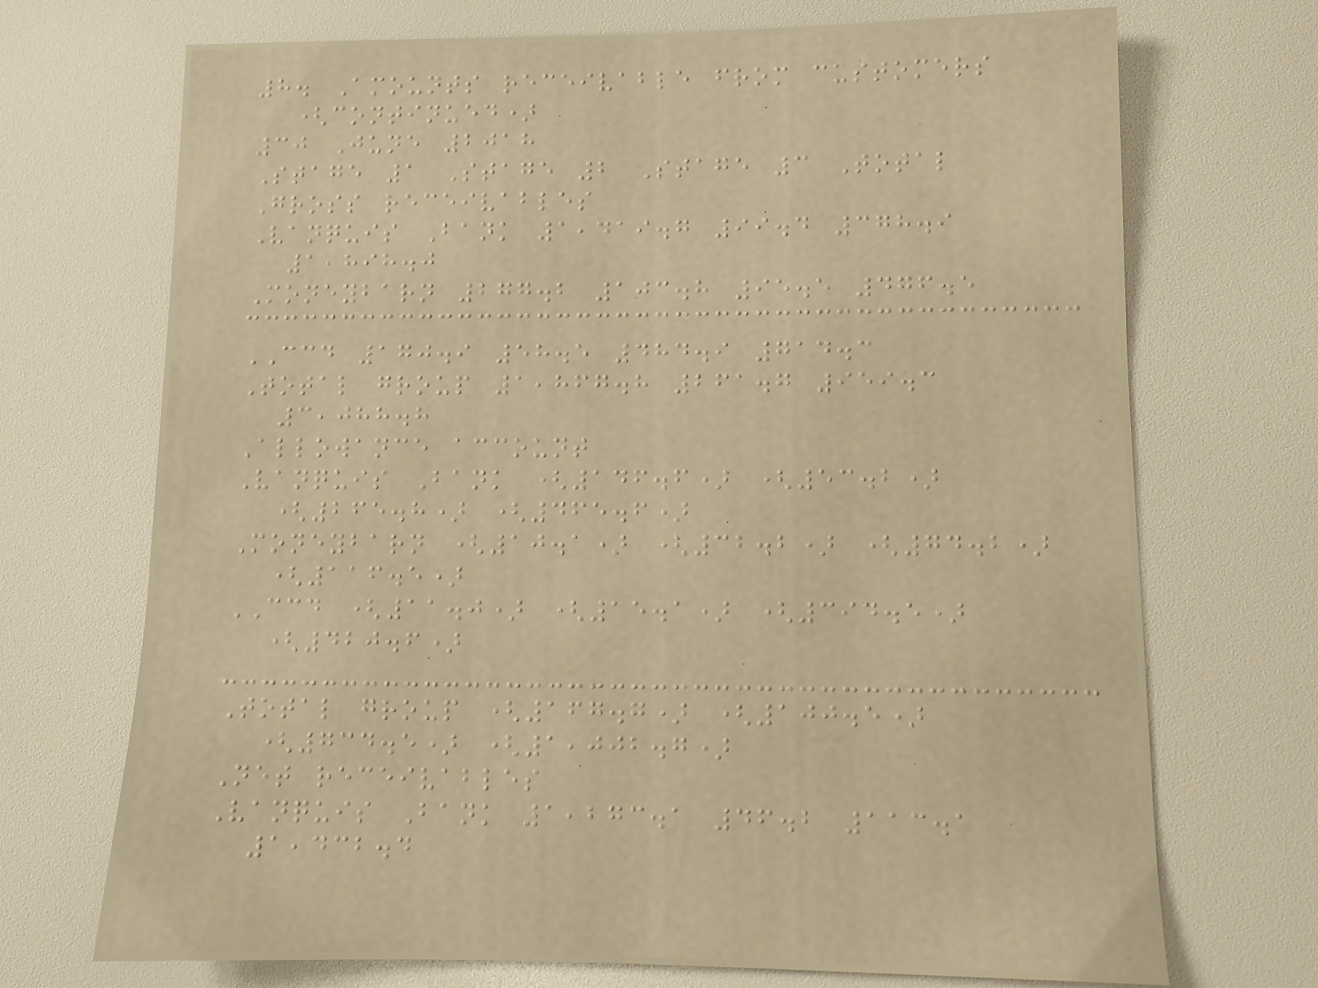8. Amounts receivable from customers
(continued)
30 June 2018
Stage 1 Stage 2 Stage 3 Total
Gross receivables
Vanquis Bank 1,419.7 99.4 378.9
1,898.0
Moneybarn 277.2 103.8 95.5 476.5
CCD 170.9 58.5 484.9 714.3
Total group 1,867.8 261.7 959.3
3,088.8
Allowance account
Vanquis Bank (146.6) (53.2)
(265.8) (465.6)
Moneybarn (10.1) (32.2) (74.2)
(116.5)
CCD (11.0) (15.1) (394.5)
(420.6)
Total group (167.7) (100.5)
(734.5) (1,002.7)
Net receivables
Vanquis Bank 1,273.1 46.2 113.1
1,432.4
